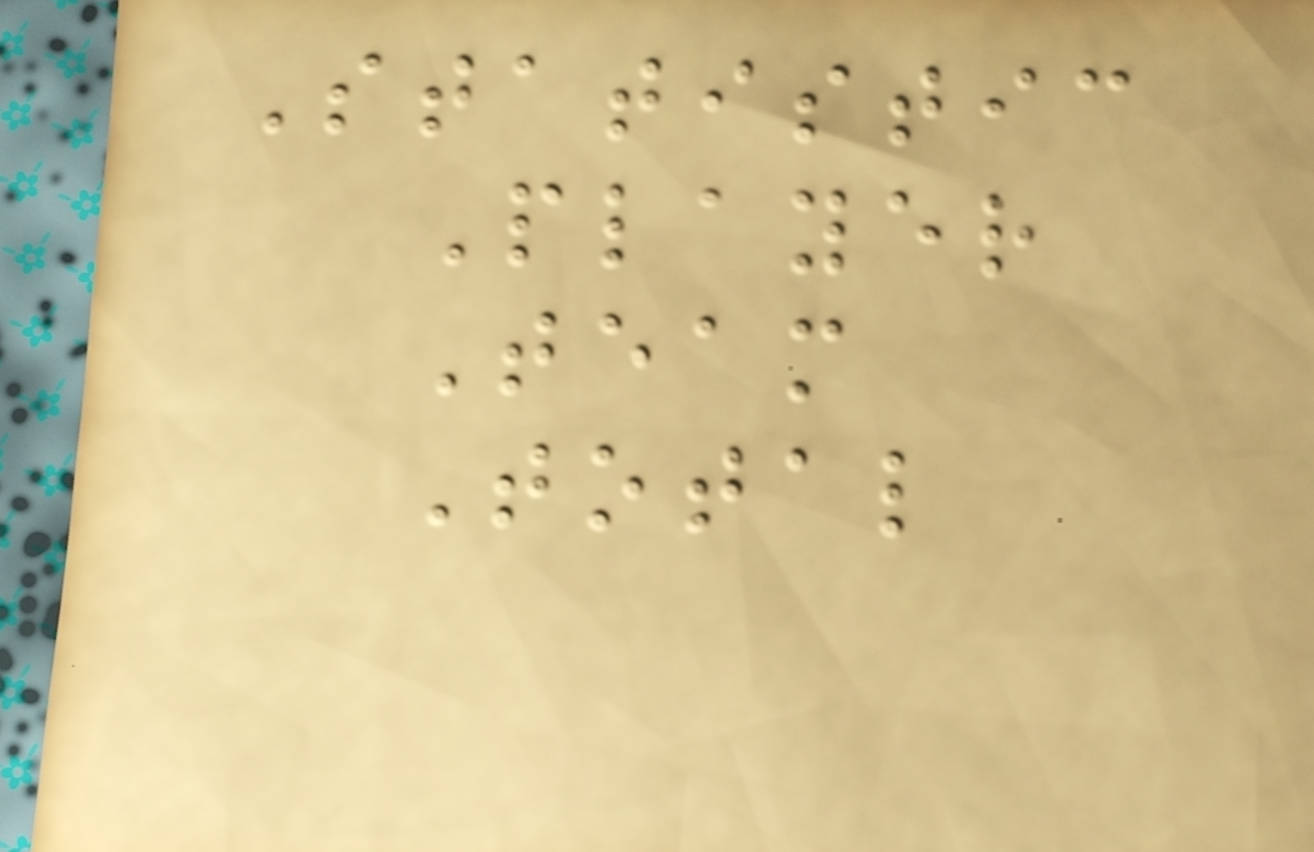Statistic
Player
Team
Total
